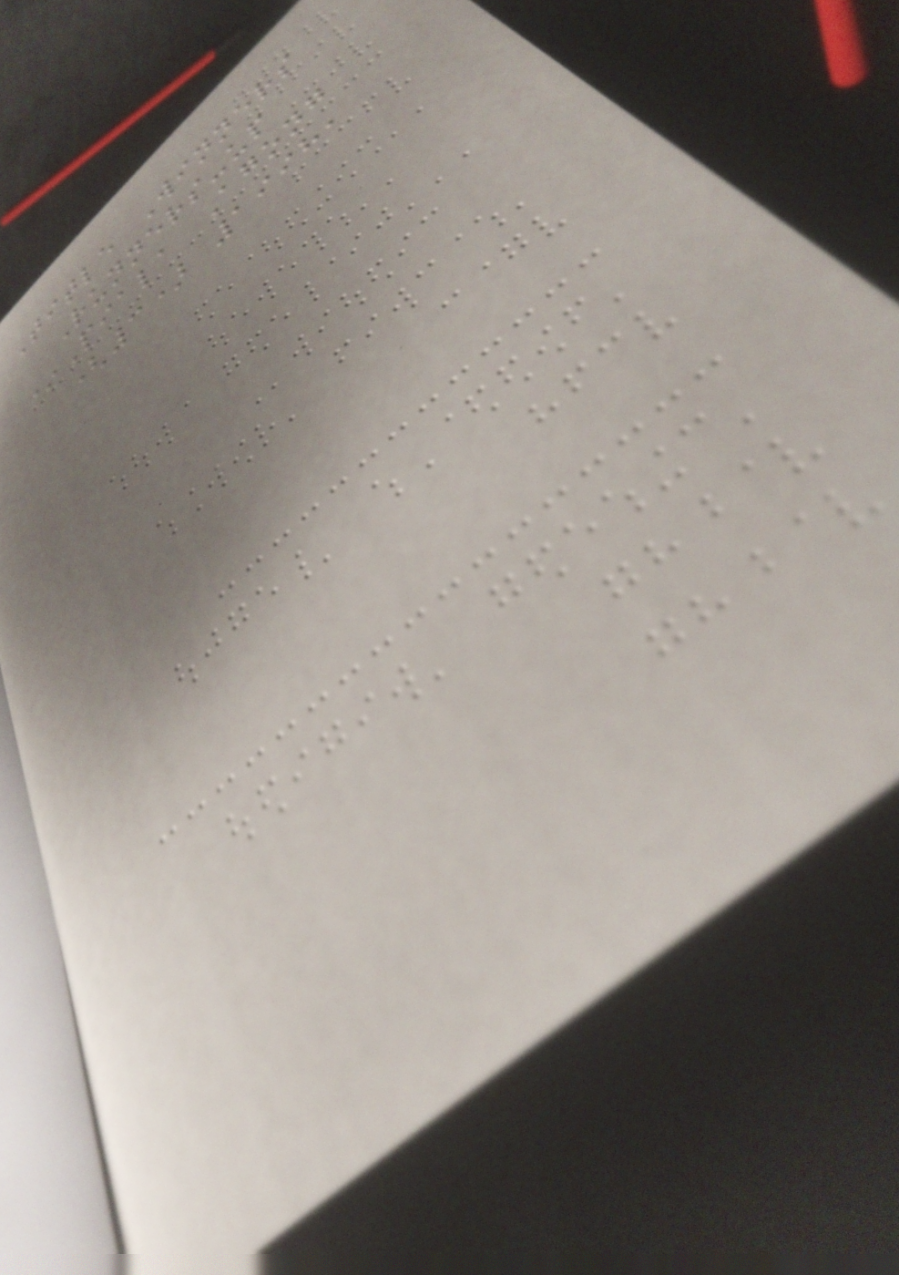Title Winners
Runners-up
*Piala Agong
(3) 1998,
